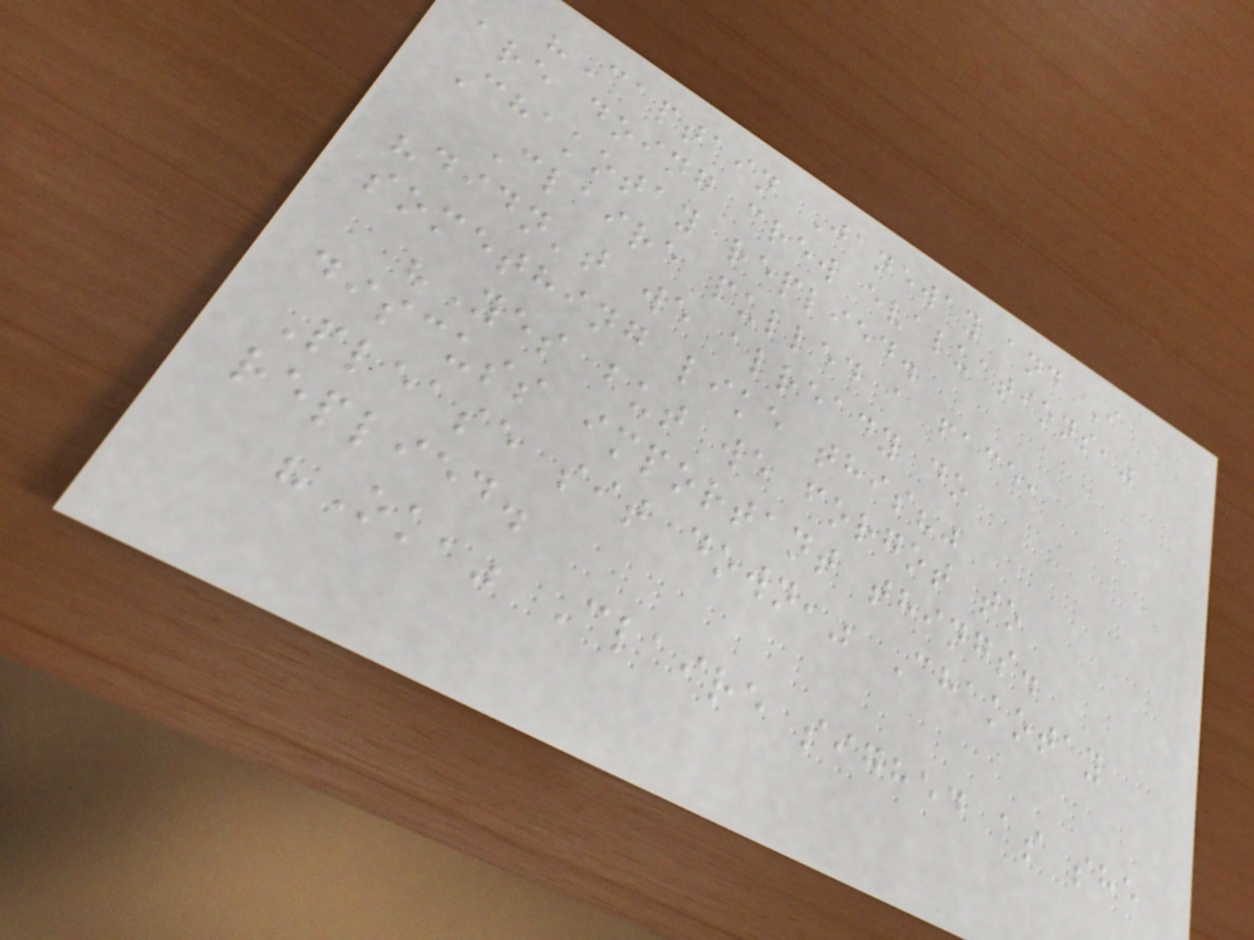"Captain Janeway and I
are doing crew evaluations,"
Chakotay replied.
Claire pulled a face,
"didn't we already do
something like this?"
"Yes but we forgot to
discuss important things.
Please sit down," Chakotay
replied.
"Ok," Claire sighed as she
